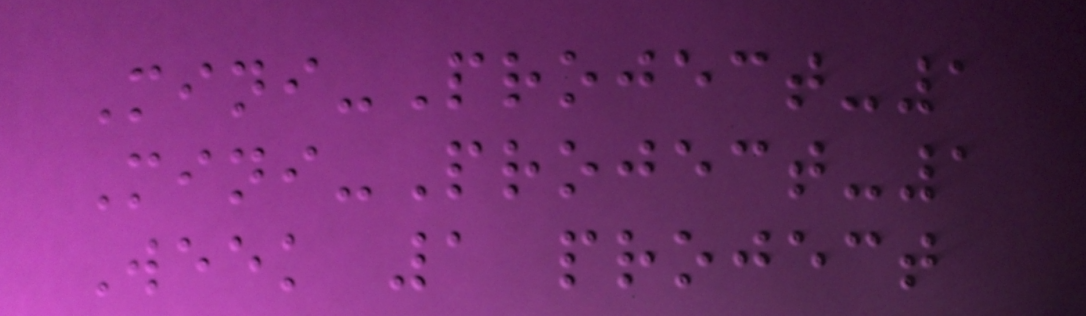Mini-Project-1
Mini-Project-1
Week 1 project
